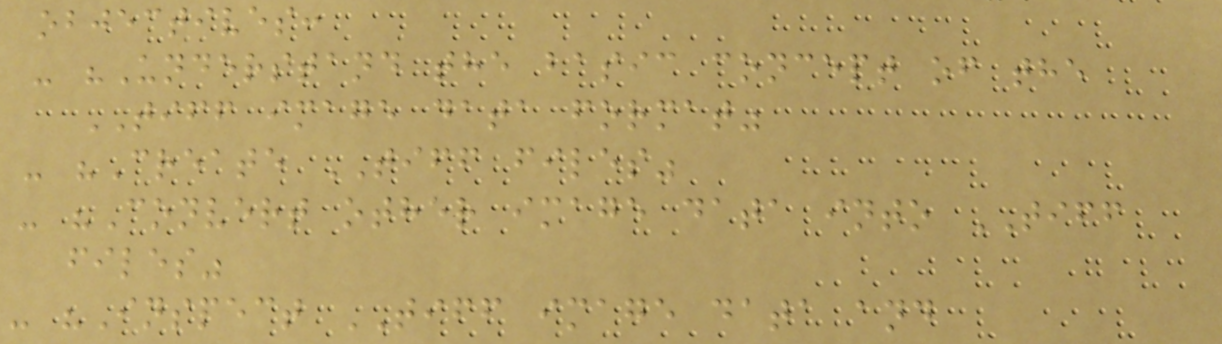objectives:
- "Understand the basic concept of the
TIFF image data format"
- "Create TIFF files"
- "Convert other image data into TIFF
files"
- "Inspect TIFF image data and
